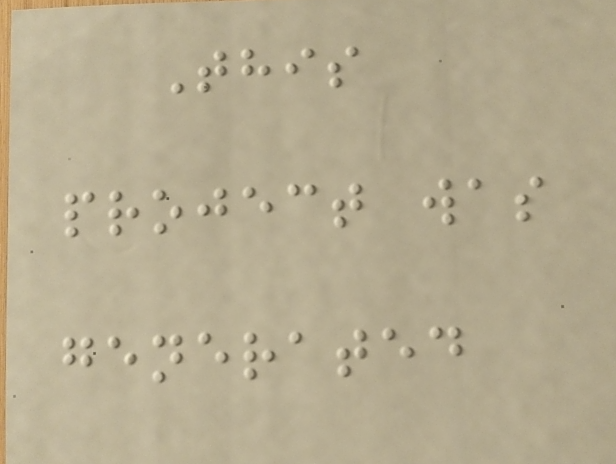This
project was
generated
